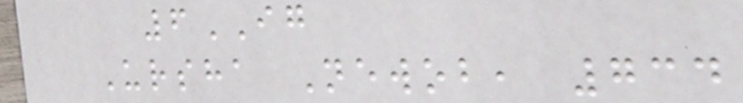6IG
Ursha Newob, 734
